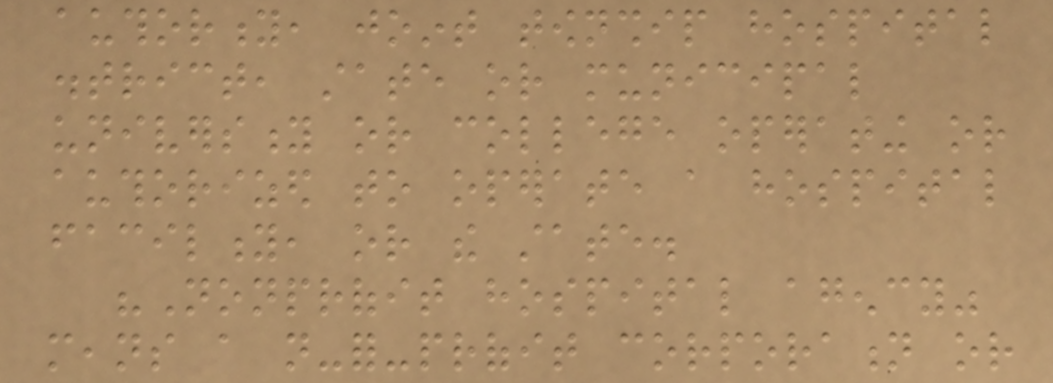authority, joint township hospital
district, state or municipal
university or college operating or
authorized to operate a hospital
facility, or the state.
"Nonprofit hospital agency"
means a not-for-profit corporation or
